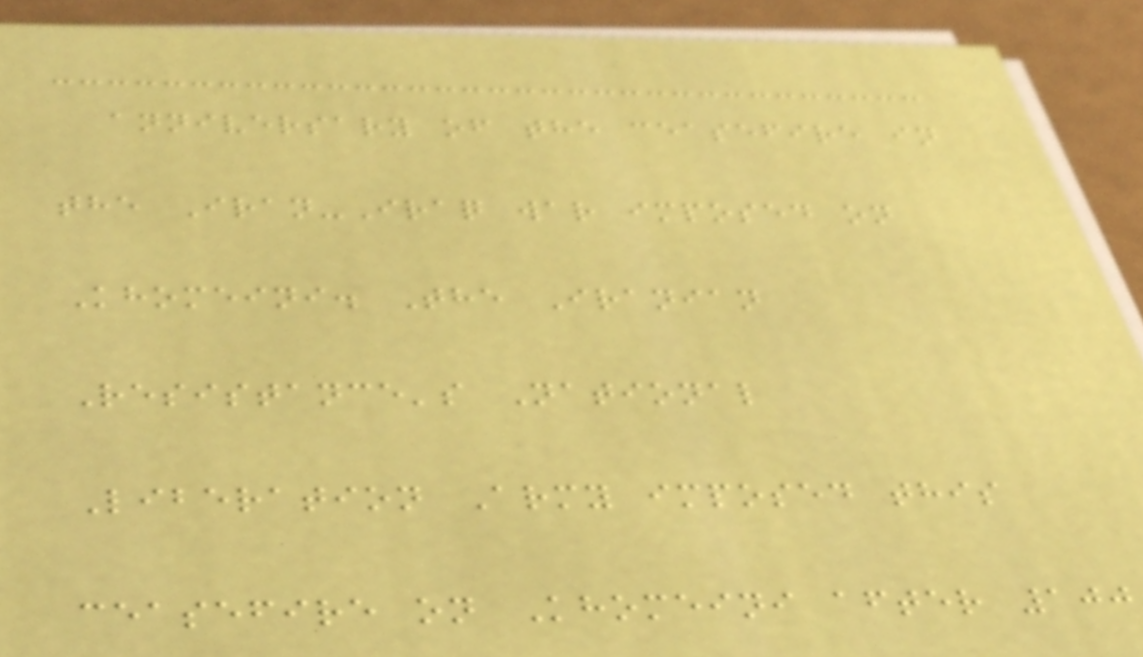anniversary of the ceasefire in
the Iran-Iraq war imposed on
Khomeini. The Iranian
Resistance's National
Liberation Army imposed this
ceasefire on Khomeini after 100
